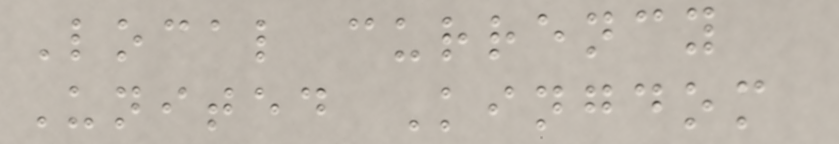Local currency
United Kingdom
